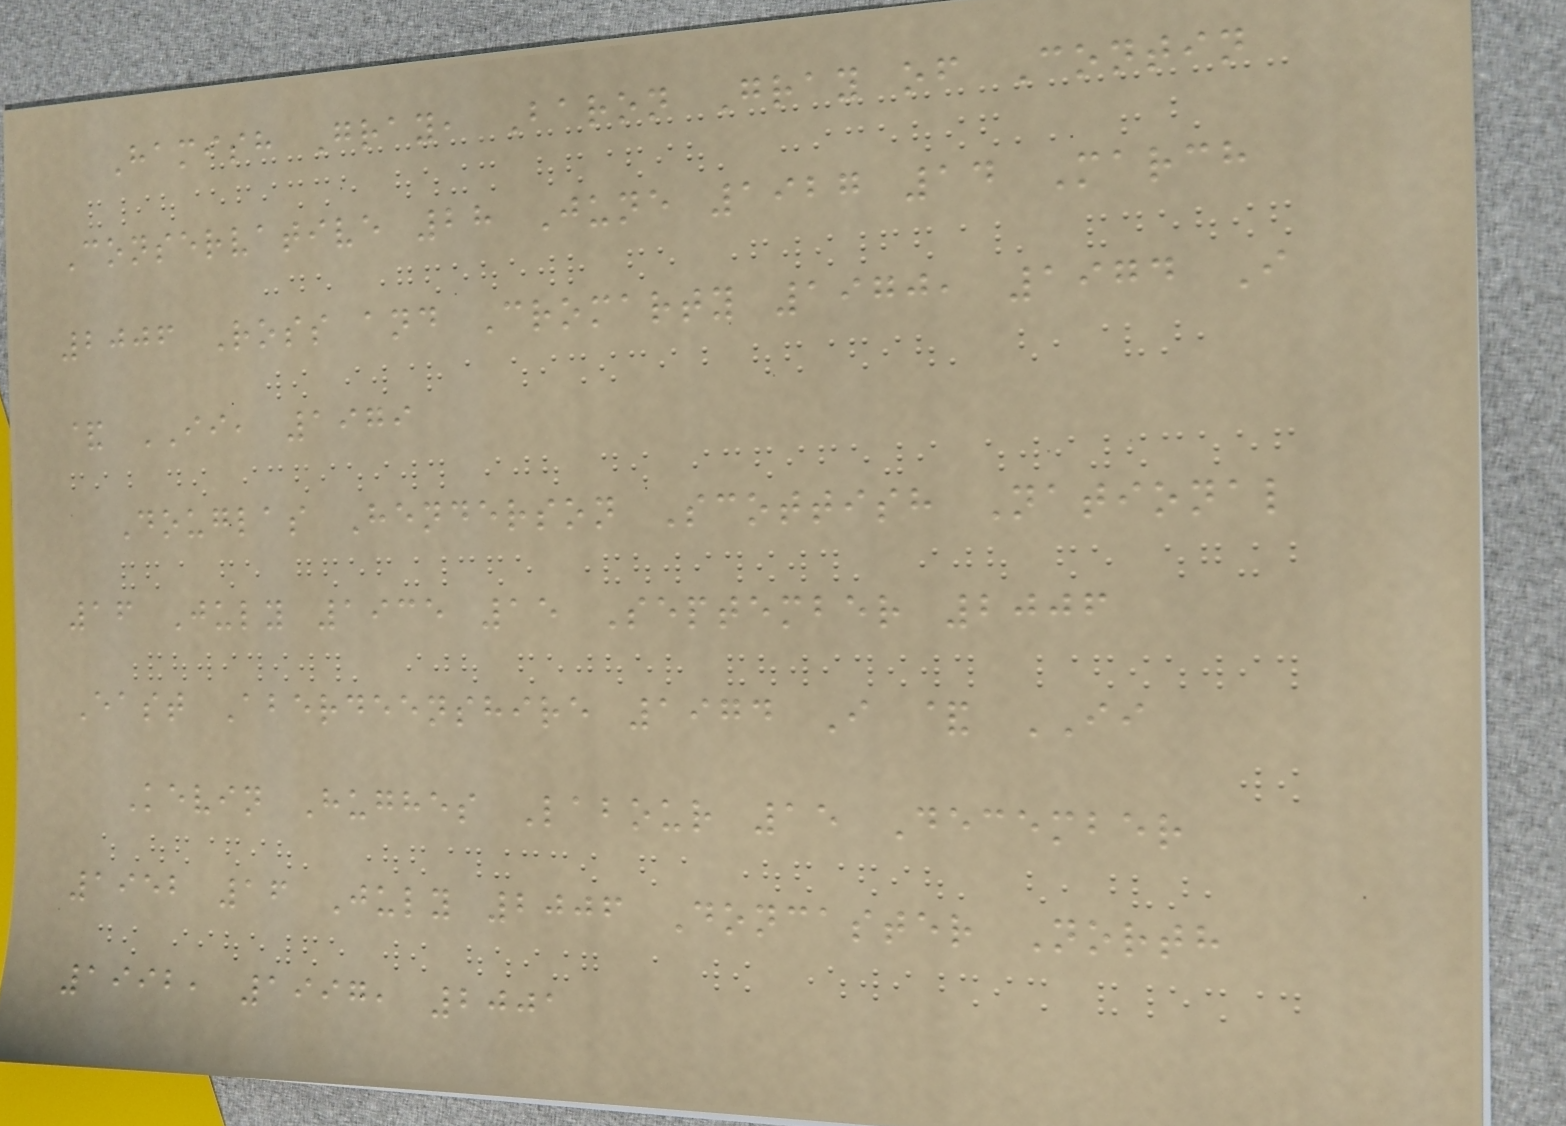Hamish Gray, Baron Gray of Contin
Conservative 28 June 1927 14 March
2006 Ross and Cromarty 1970, 1974 I
& II, 1979
Douglas Henderson Scottish National
16 July 1935 15 September 2006
East Aberdeenshire 1974 I & II
Kevin Hughes Labour 15 December
1952 16 July 2006 Doncaster North
1992, 1997, 2001
